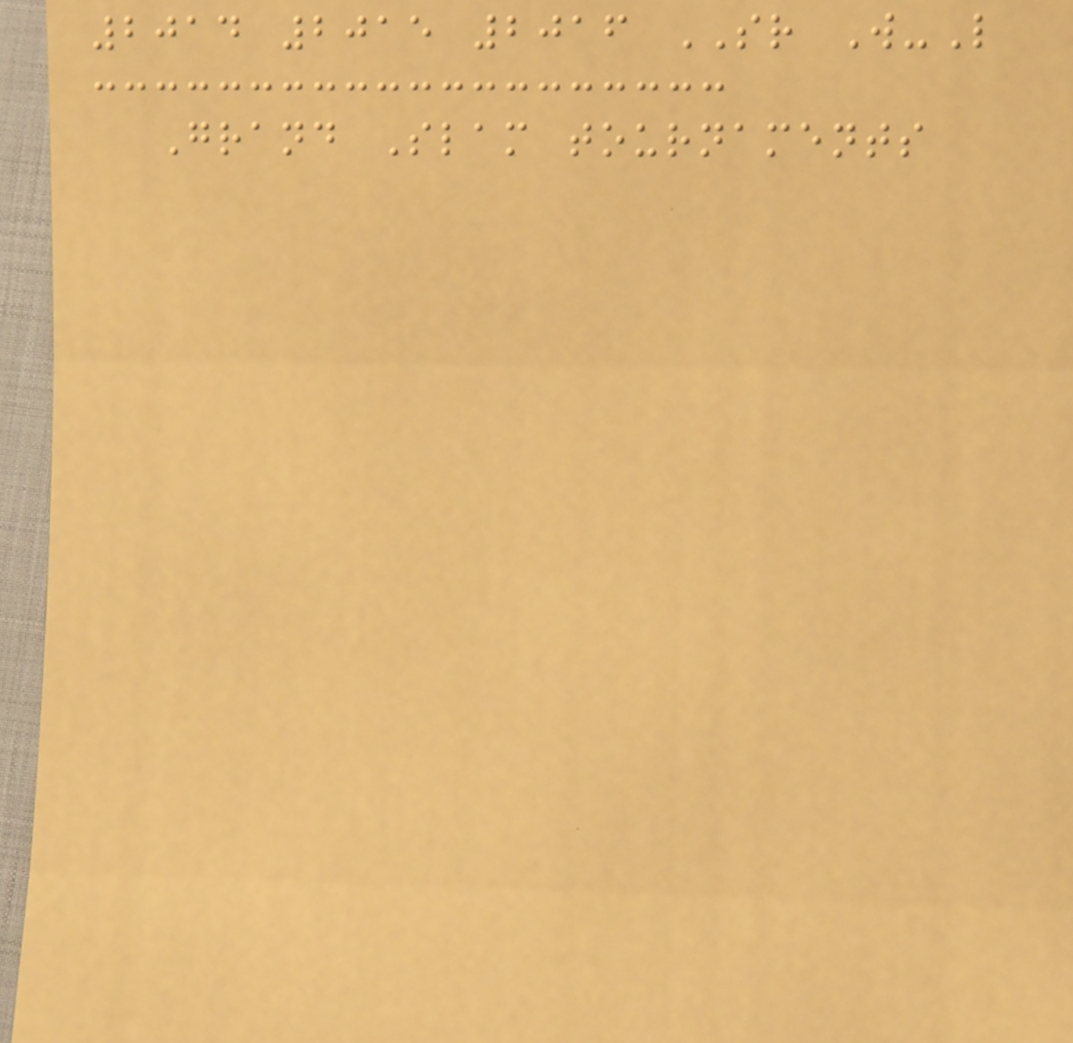2014 2015 2016 SR W-L
Grand Slam tournaments
